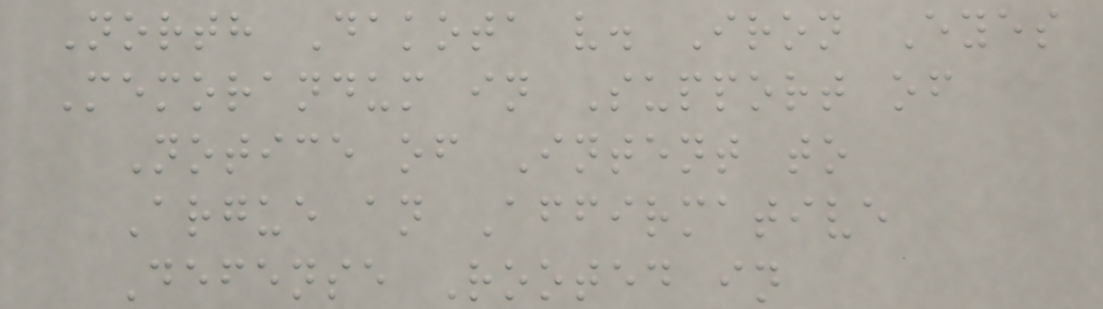North Dakota v. Iron Eyes
Memorandum in Support of
Notice of Intent to
Argue an Affirmative
Defense Rooted in
